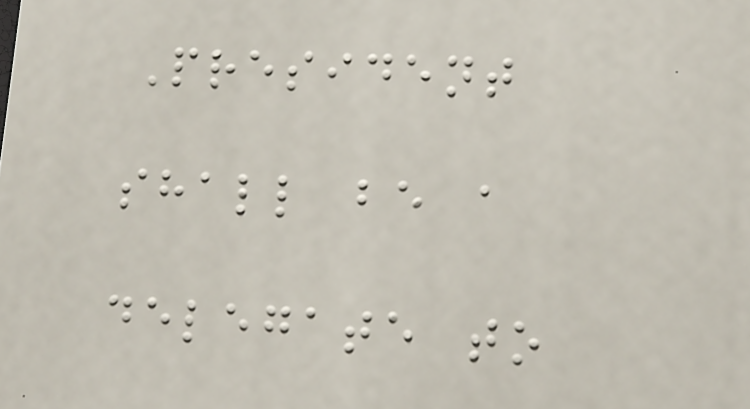President
shall be a
delegate to
